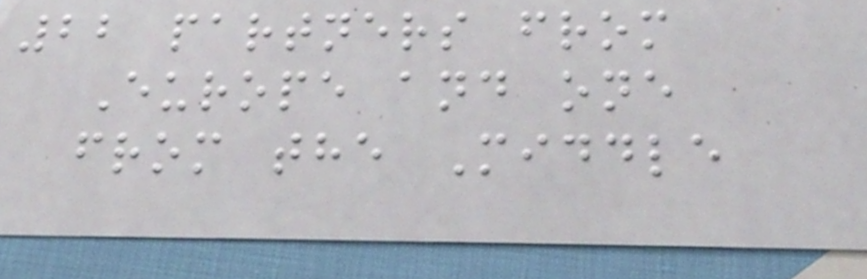22 partners from
Europe and one
from the Middle
